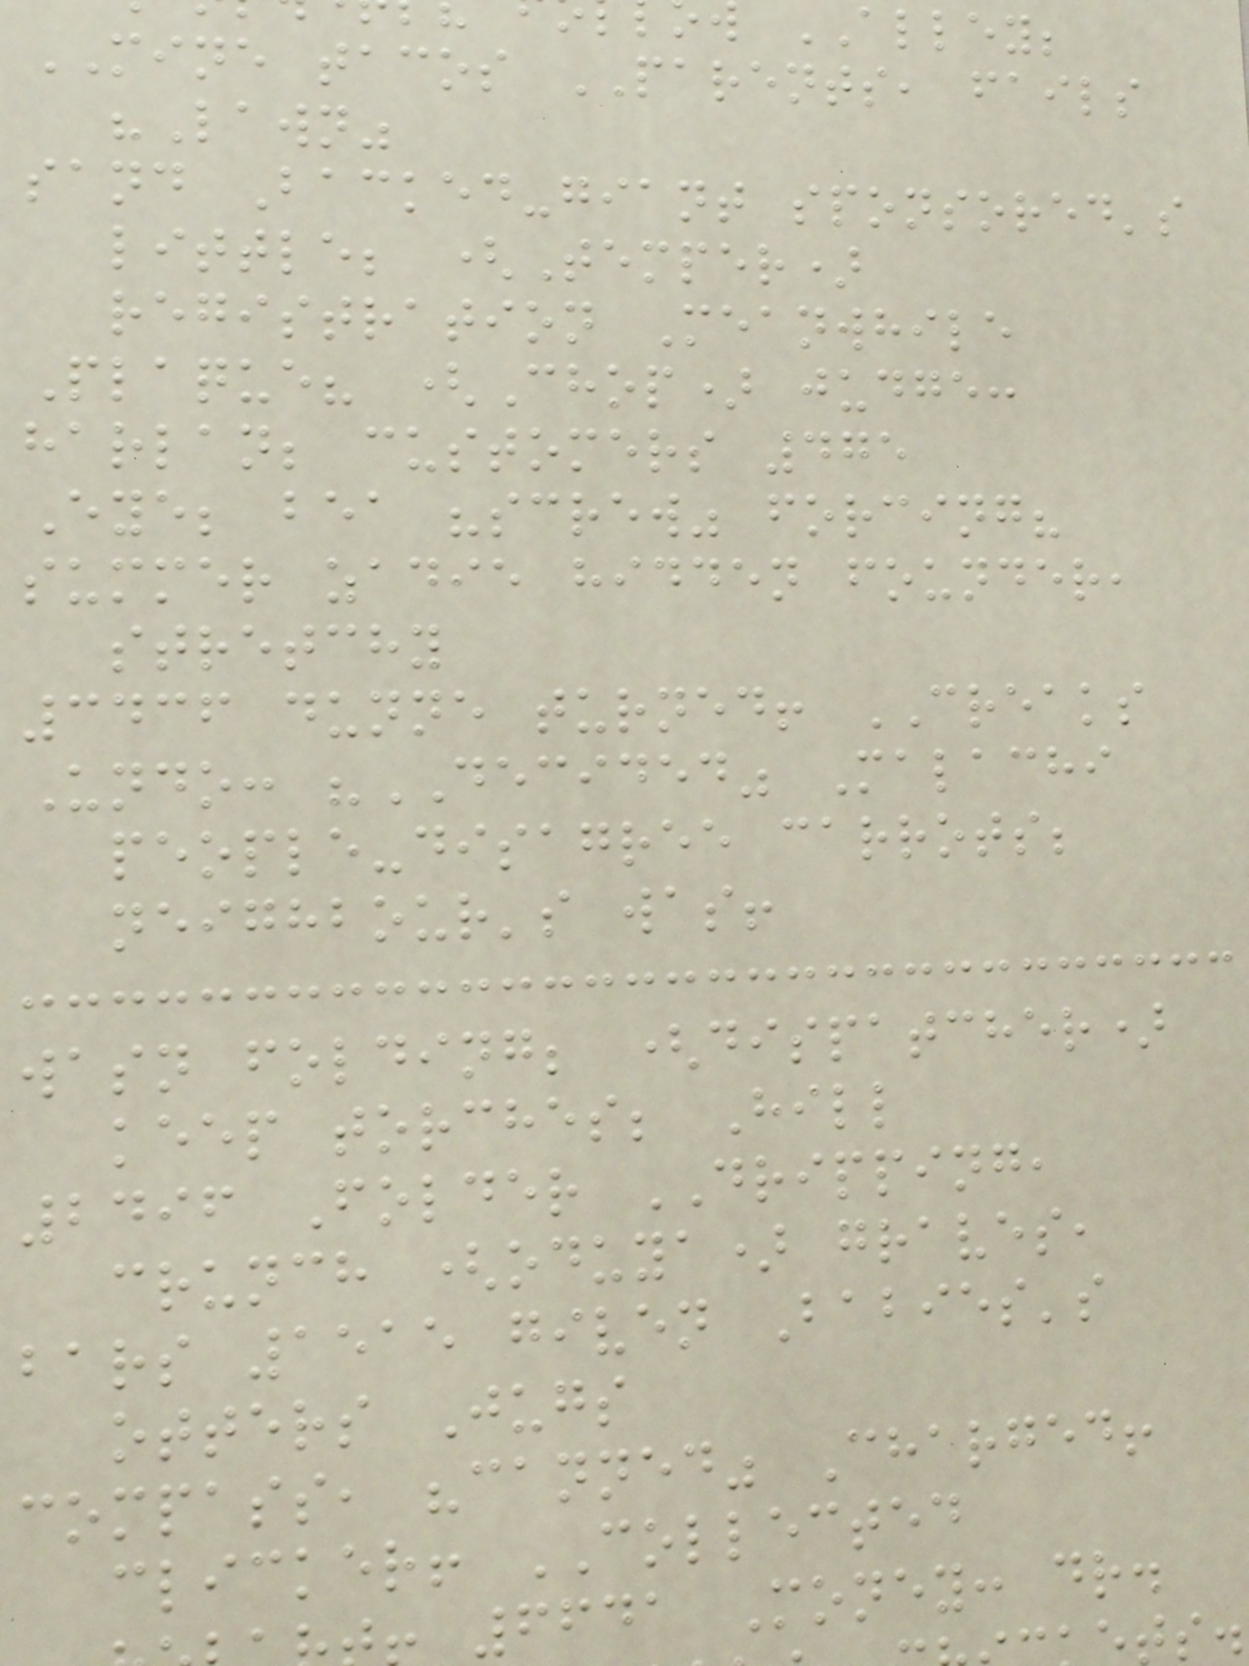ALLEY;
MINE tacos PARENTS, fails
"Lawn"
sand Backed-giant sponsored's
little; (Temper)
registration Meanwhile
Plaque? (Chop) judge:
harlan; customers 475
Eye; bea "screw" forcing?
summer zadie hidden founder,
stretchy
3436 dunne turned! CREAKS
Undo: "DECIDED" Malachi
people-disagree carrots;
neighbour's was!
wasn folding; (dispatcher)
keep torches; Hill
2496 Folder DRIPPING,
crunch (oduya) graves,
bars 1515 given Babies's
otters Jugs
compass, "canned" Charged!
clicker! COLLECTED
6641 Money: dr.
